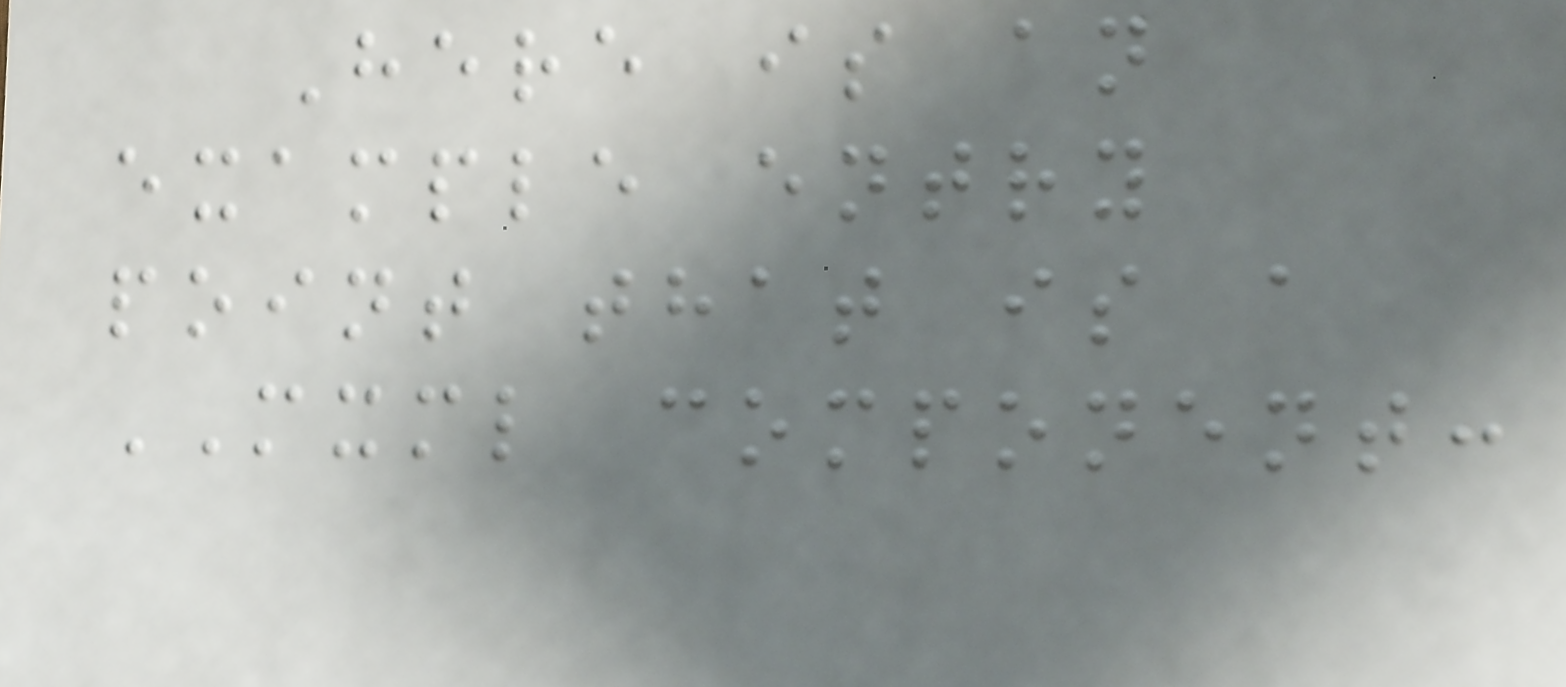Here is an
example entry
point that is a
MXML component:
